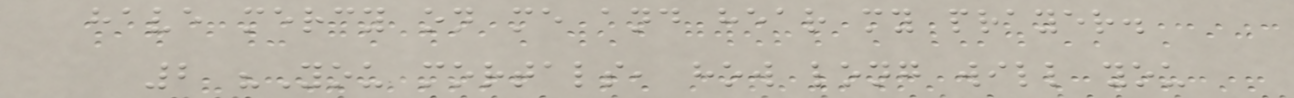have mercy on me and hear my prayer.
2 "You mortals, how long will you
